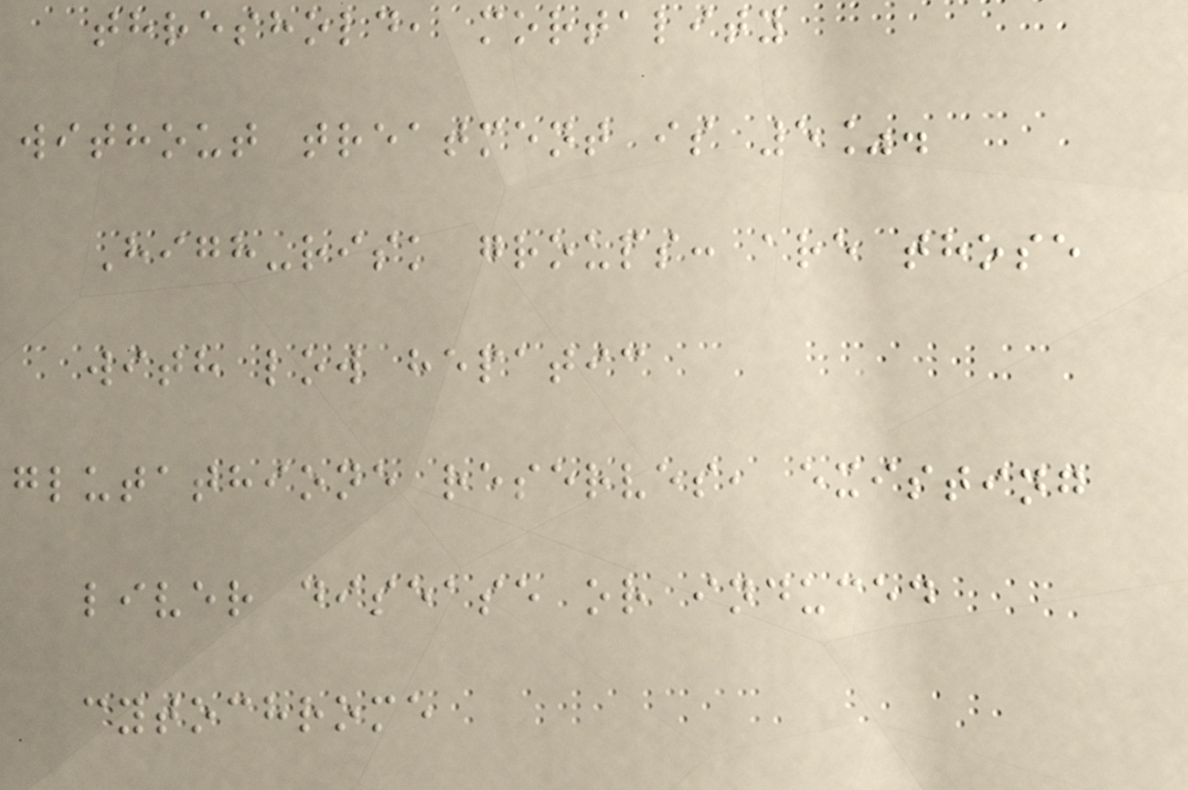threshold, mortality
without treatment is 5%.
High-risk groups: are those
with low hepatic
glutathione reserves, existing
liver disease or induced
cytochrome
